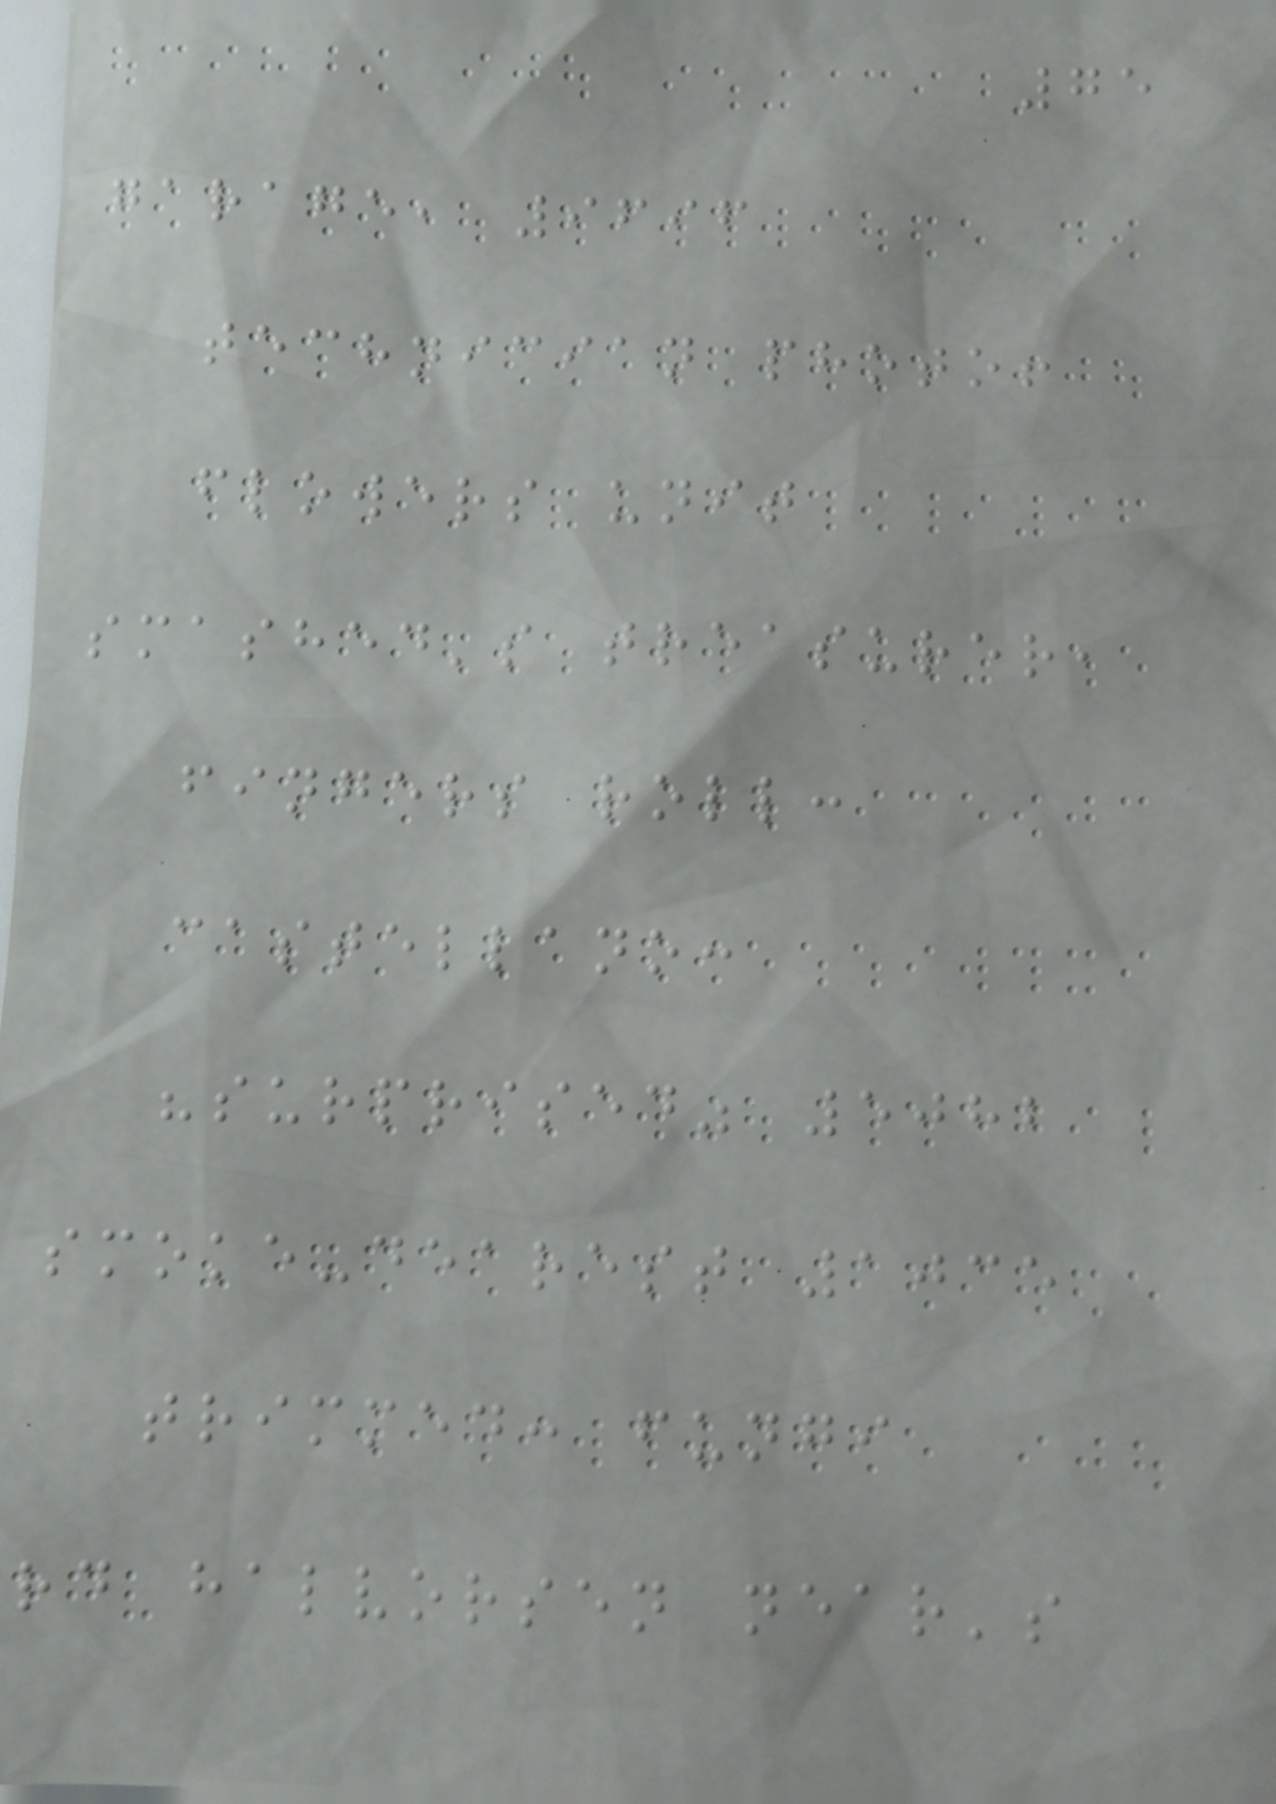75
garage, 9696
technician photo!
flowers unit
smashed's treasurer,
fingers roll:
castellano:
"surprised" 5082
smoke-dearest 1035
trimmed: fungi
rd halvorsen near's
